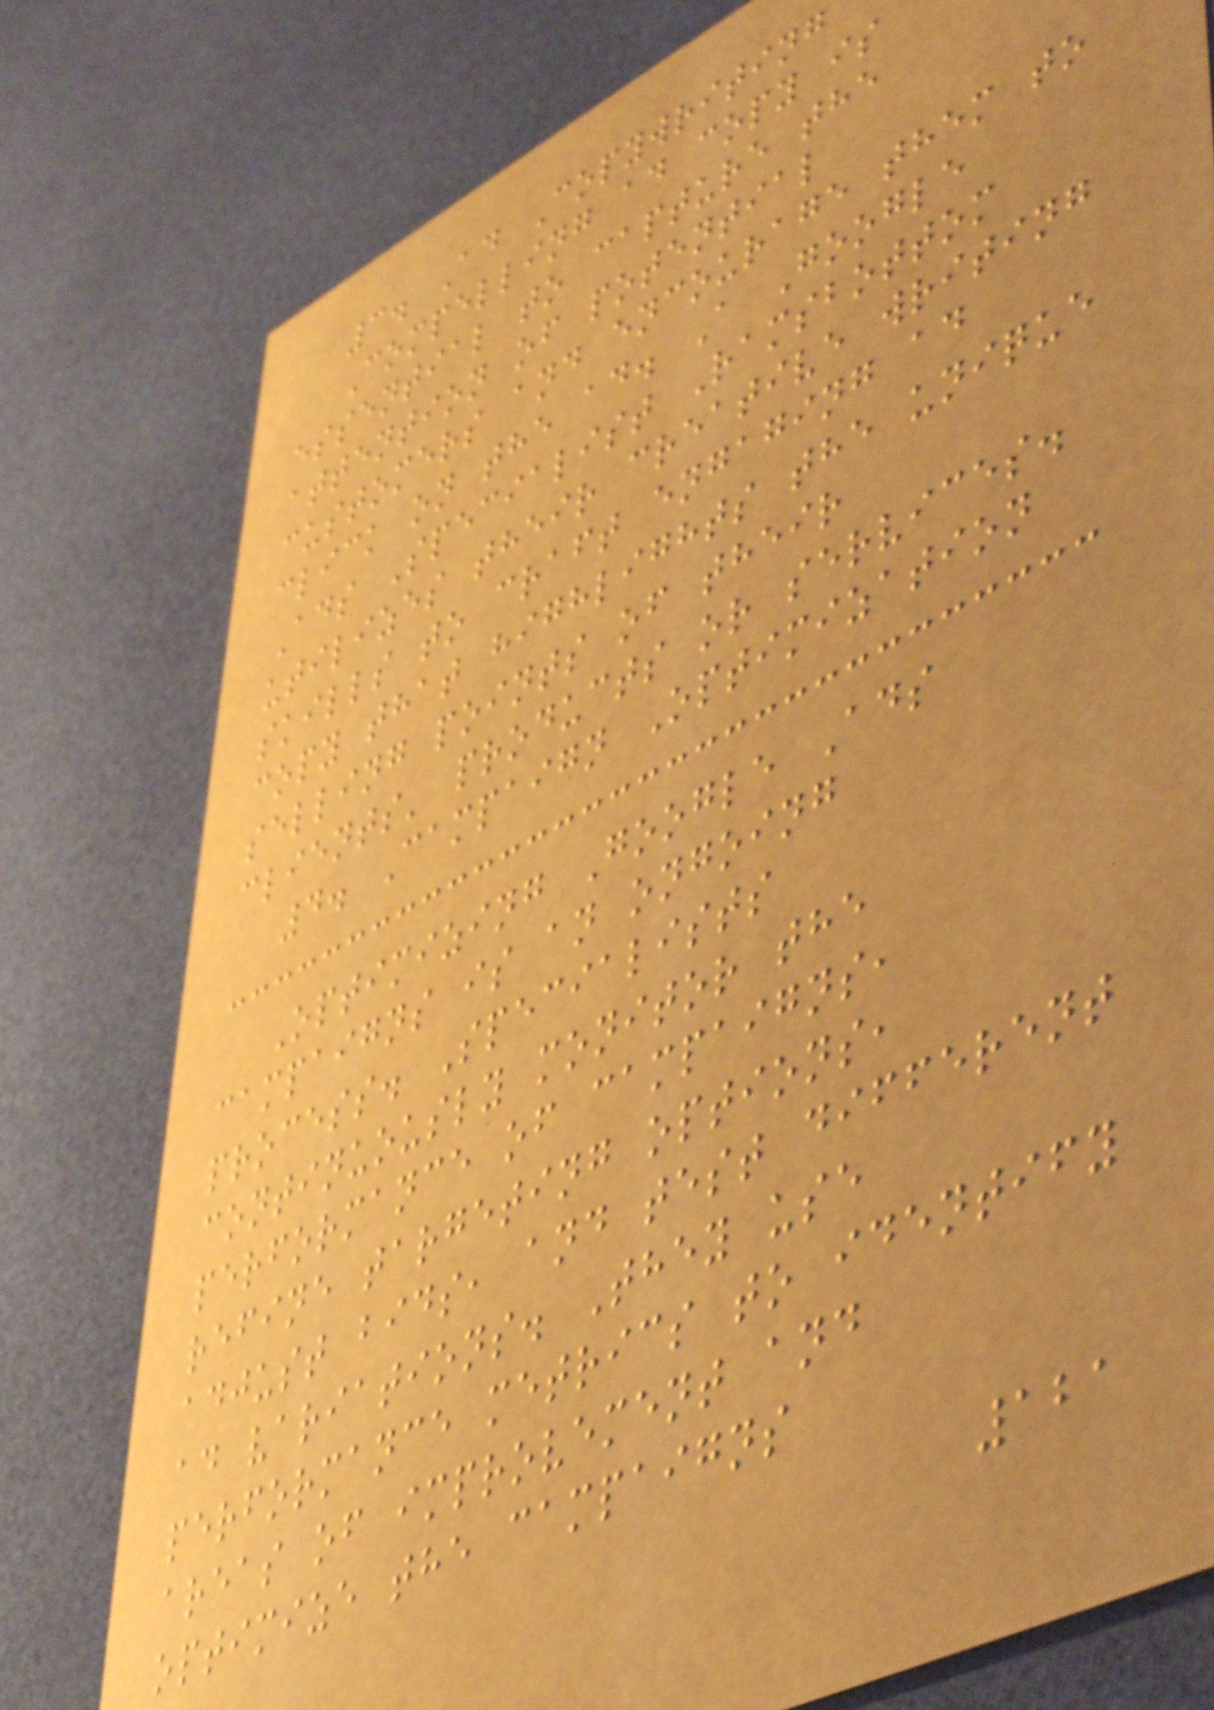3. Ad Copywriting
Compelling ad copy is
essential to capture the
attention of potential
customers and encourage them to
click on the ad. A Google
Ads Specialist Ramsbottom
utilizes their creative writing
skills to craft engaging ad
copy that highlights the unique
selling points of their
clients' products or services.
4. Campaign Optimization
Optimizing Google Ads
campaigns is an ongoing
process. Specialists
continuously monitor the
performance of campaigns,
refine targeting options,
adjust bids, and test different
ad variations. They use
performance metrics to identify
areas of improvement and
optimize the campaigns
121
